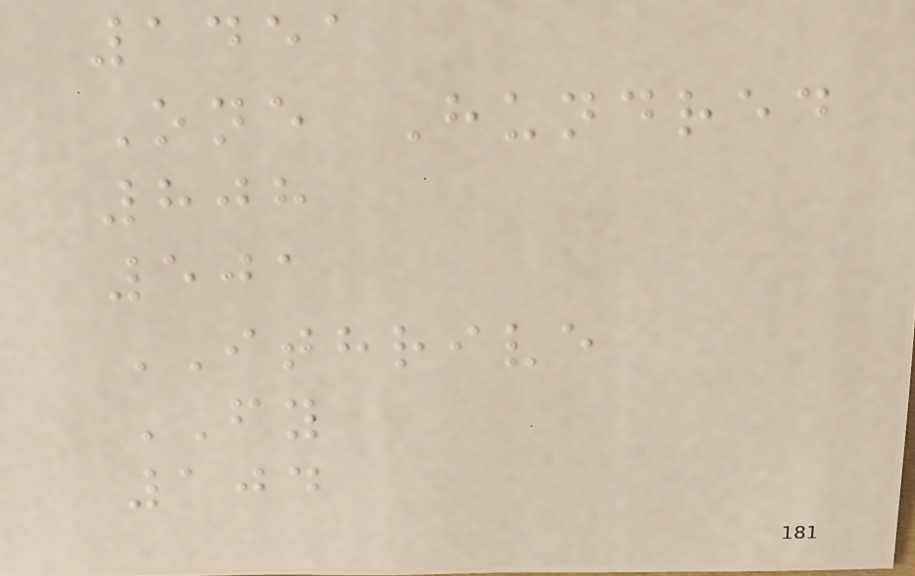1451
One Hundred
808
501
ITHRIVE
FY
104
